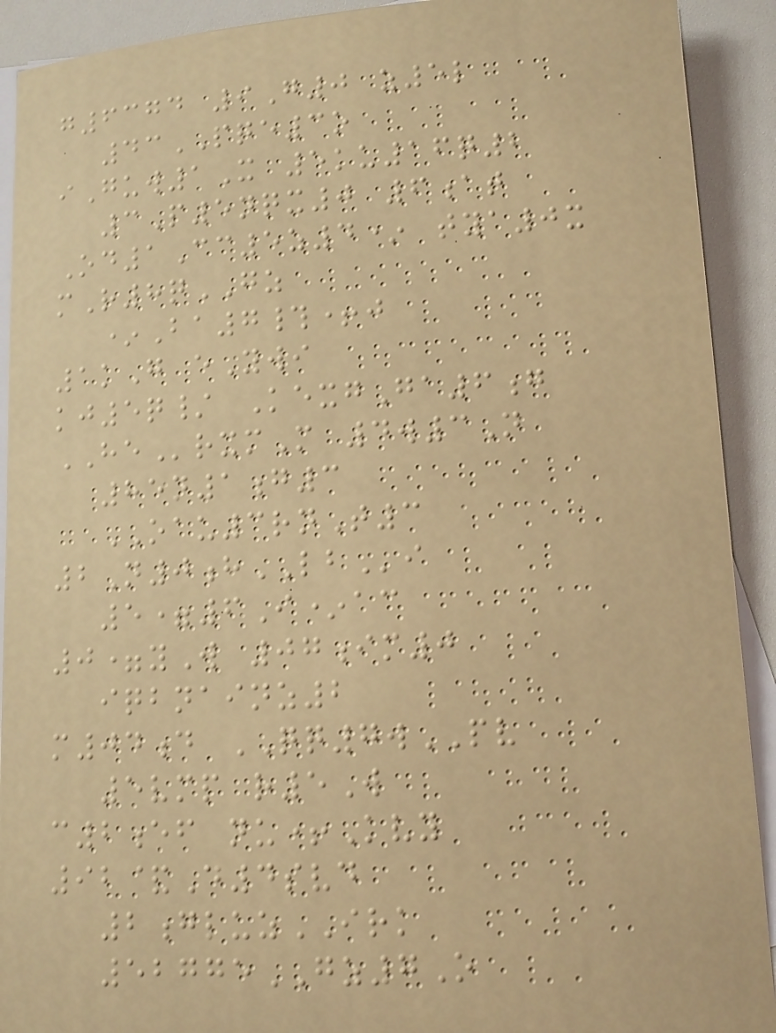g6374 9G0 z5l
43PQE3o
iGuw1X 5ku16q2
3P5nqx0 6at
Od1Cc5z4* tya0x
mR8qGZ
*Ba7#+j
1kG eYwi
kj5q/ KexgGa6g
HErxmM 4w3N
85n1g3
OAU3rnT3
2N0hLBi
5=6I*ac
0=yW 07im0
iqbnainz2
m04d QQ7wPV
5vmp r5W
c2ef nu+Kvy
92&D4svd
2gluzIRK
52775GZ7O
